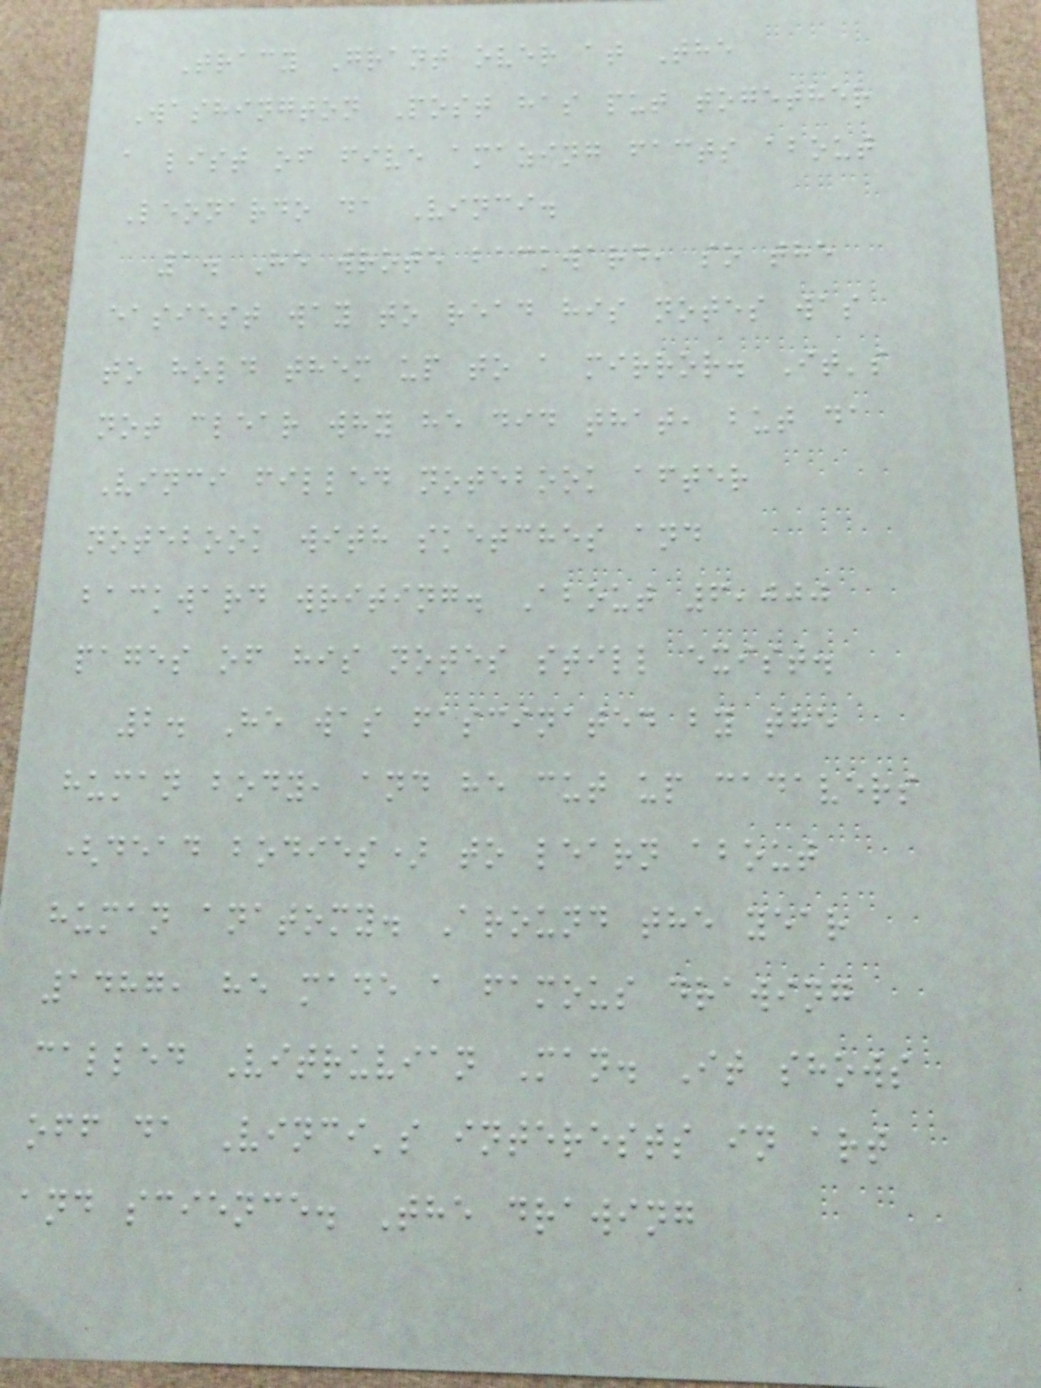Tracy Grant over at The
Washington Post has put together
a list of five amazing facts about
Leonardo da Vinci.
1. He wrote backward, so the
easiest way to read his notes was
to hold them up to a mirror. It's
not clear why he did that, but da
Vinci filled notebook after
notebook with sketches and
backward writing. About 6,000
pages of his notes still exist.
2. He was fascinated by the
human body, and he cut up cadavers
(dead bodies) to learn about
human anatomy. Around the year
1487, he made a famous drawing
called Vitruvian Man. It shows
off da Vinci's interests in art
and science. The drawing
